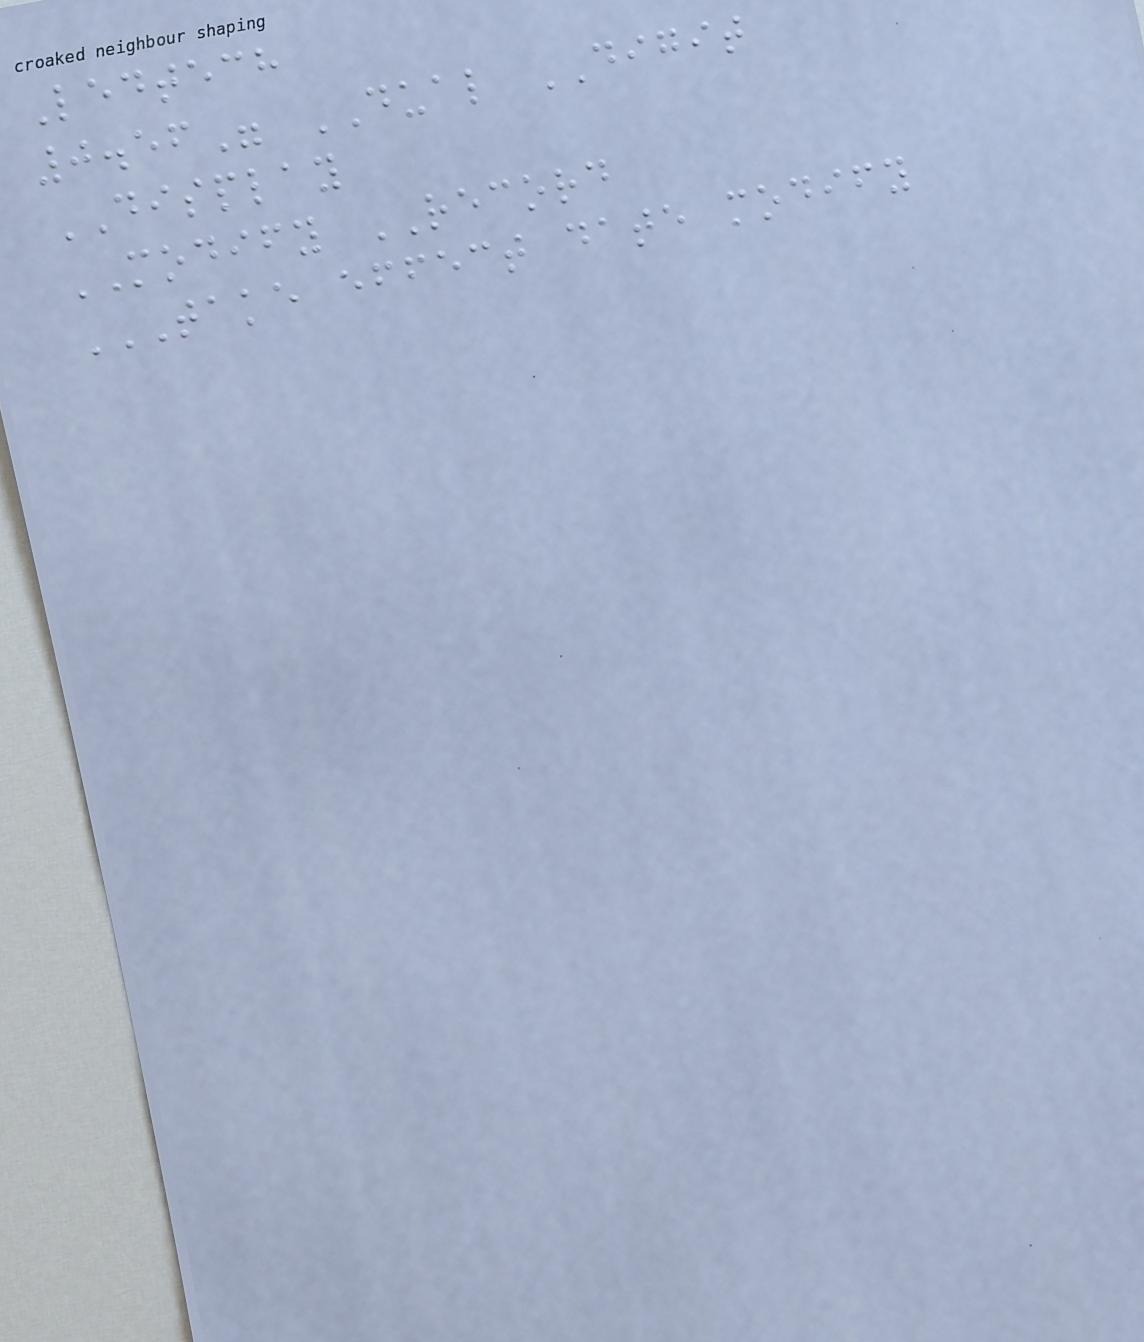Ledtech
0.56" DUAL DIGIT
DISPLAY
MODIFY RECORD
TAKE EFFECT DATE MODIFY
